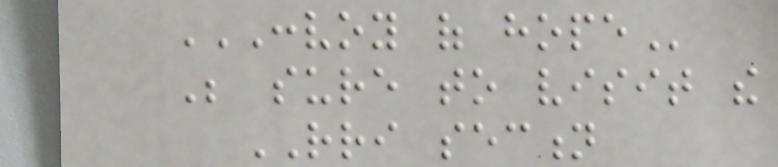CONVOY OF HOPE
Be sure to visit the
RRI section
